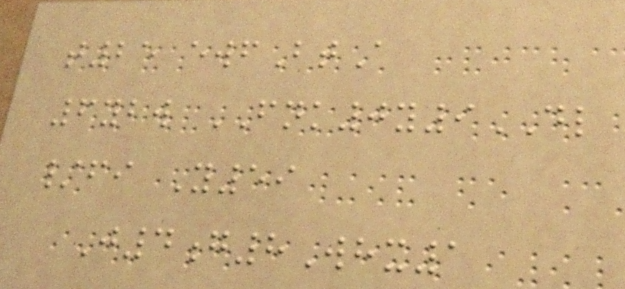t25 ewfBtA
6ybw FNK0y9DL
/fi Y59
J4g8Whx1
